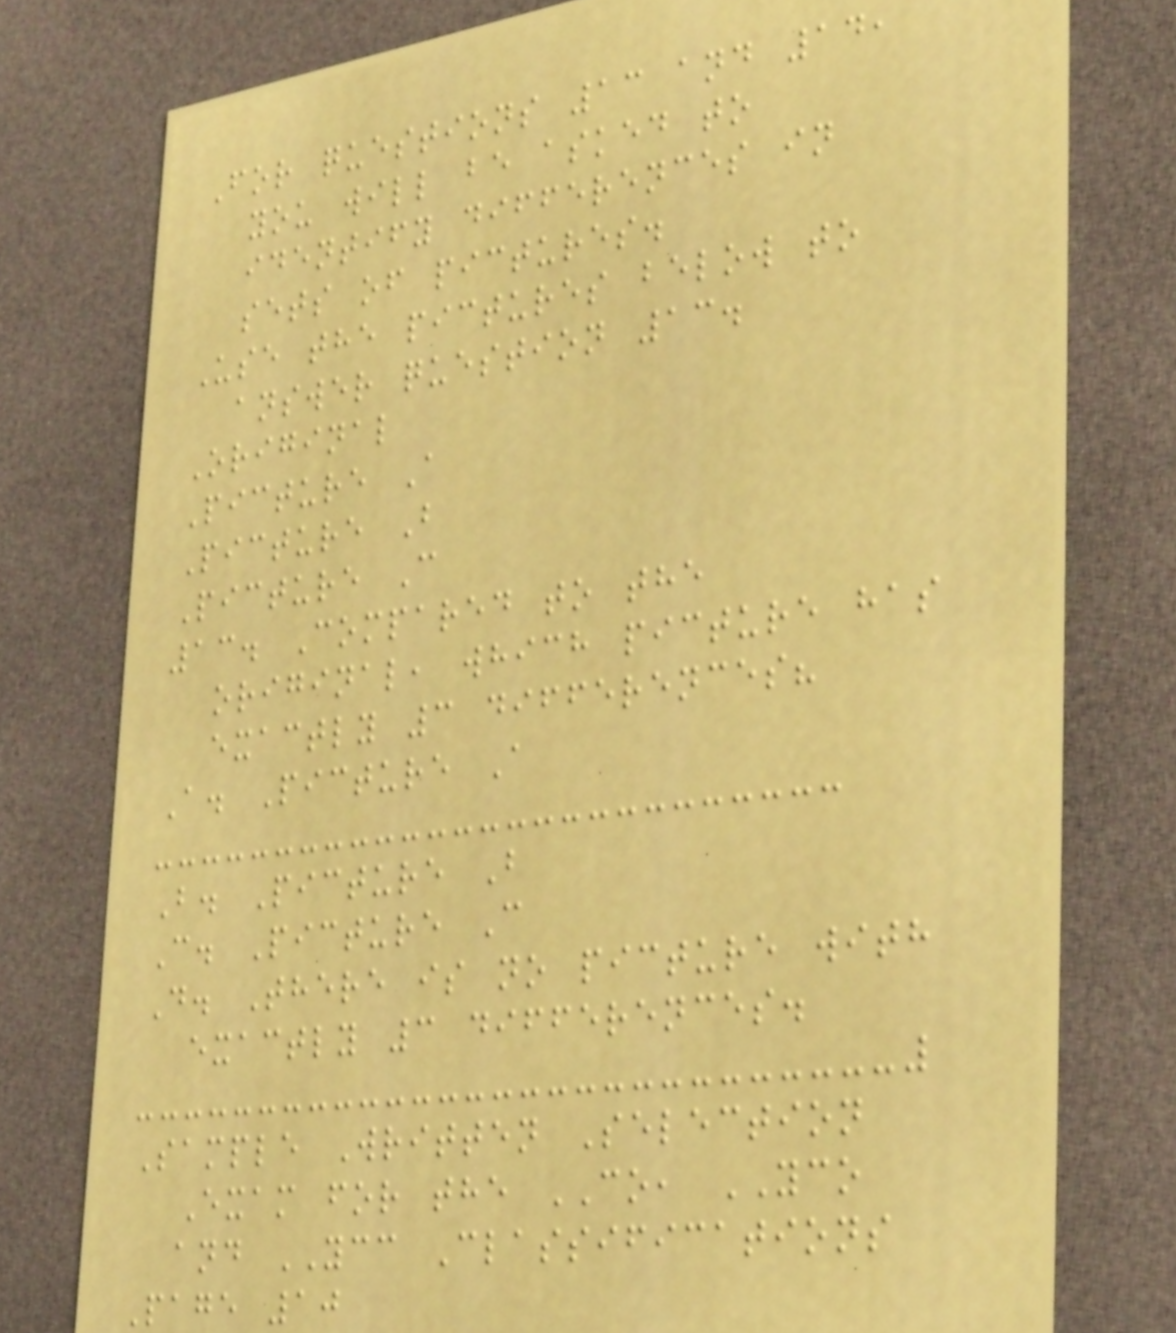For questions 13 and 14,
you will be asked to
identify differences in
sets of pictures.
Use the pictures below to
answer question 13.
Original
Picture A
Picture B
Picture C
13. Compared to the
original, which picture has
exactly 3 differences?
A. Picture A
B. Picture B
C. Picture C
D. There is no picture with
exactly 3 differences.
Sample Written Selection
Exam for the CO, YCO
and YCC Classifications
Page 10
